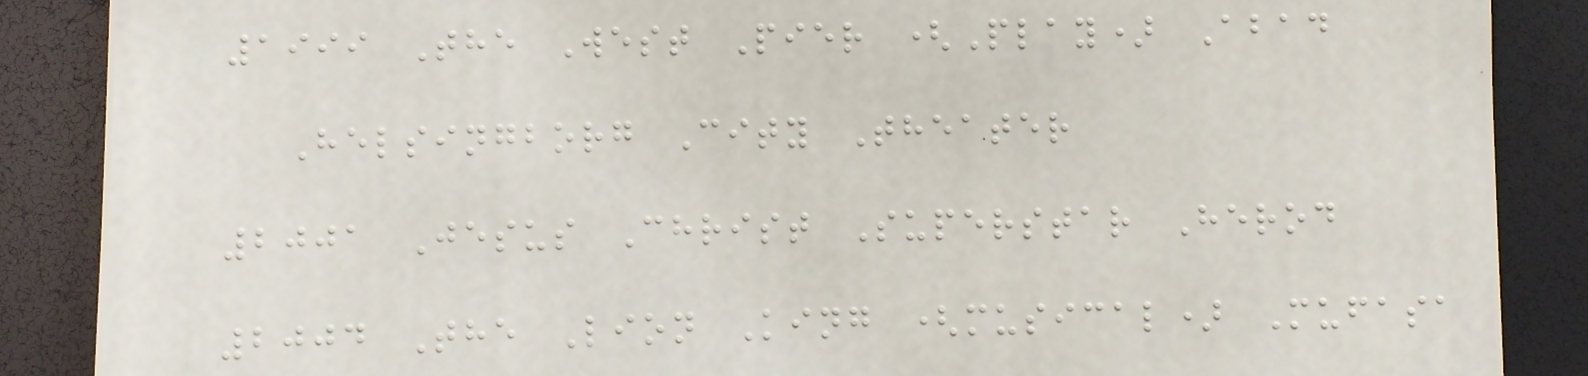1999 The West Pier (Play) Abad
Helsingborg City Theater
2001 Jesus Christ Superstar Herod
2004 The Lion King (musical) Mufasa
